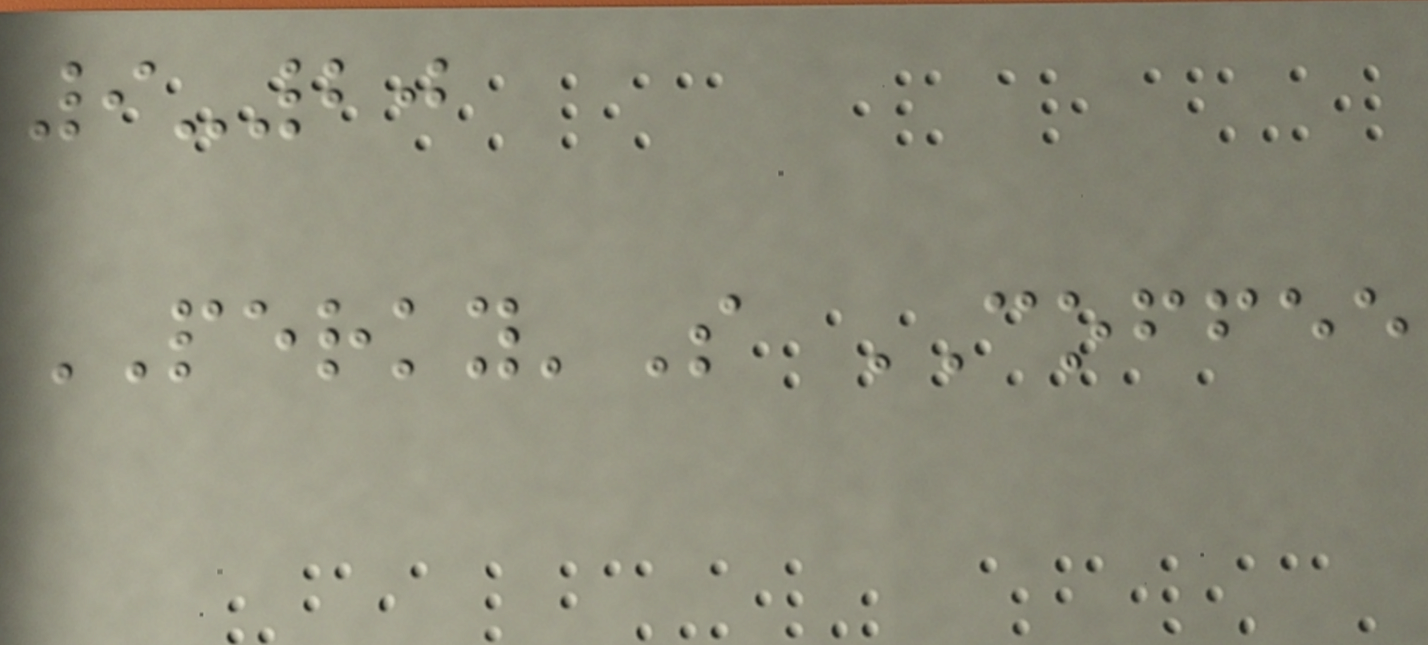9-20
PERKY'S COFFEE
